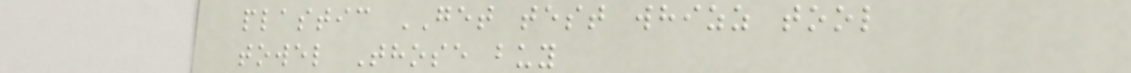plastic GET test whizz tool
towel Those buy
